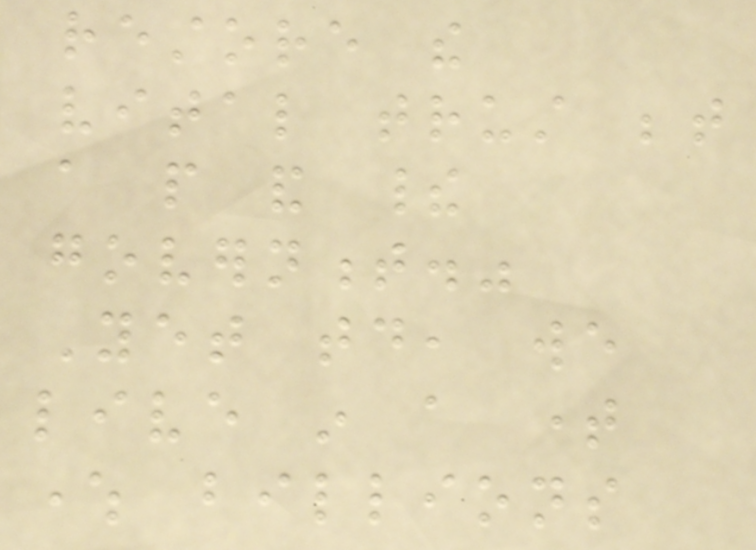restore the
vital trust between
a people and their
government."
Yet today, we
live in a time
where billions
